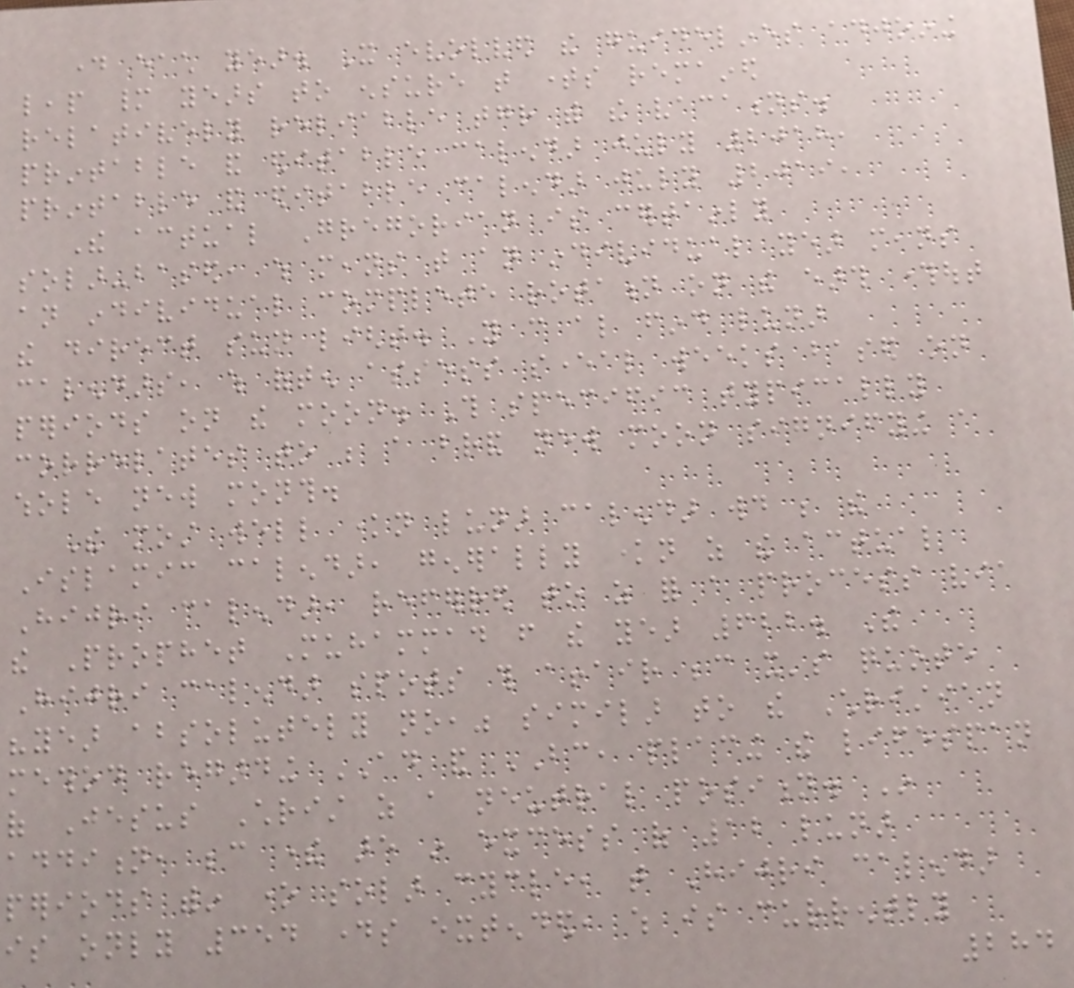day each year. It evolved the guidelines adjoining
leap many years to ensure that times remained
relatively reliable together with the vacations.
printable and editable calendar july 2018,
printable and editable calendar july 2019,
The actual Gregorian is certainly
solar-based, which means that an individual year means
an individual complete rotation on the earth throughout
the direct sun light. You can also find lunar
calendars, which often assess several weeks based on
periods on the moon. This specific typically
correlates to be a brand new moon signifying a
whole new month.
The most well known lunar calendar would be the
Islamic calendar, generally known as the actual
Hijri calendar, referred to as for a process via
the Prophet Muhammad from the year 622. The
Hijri calendar spots this affair because it's quote
"year absolutely no," similar to the Christian
method regarding AD and BC, placing the lifespan
of Jesus Christ as a neutral position. In
addition, because there are in excess of 12 lunar
periods within one solar cycle, that Hijri calendar
is only 354 days extended, which is currently
284
